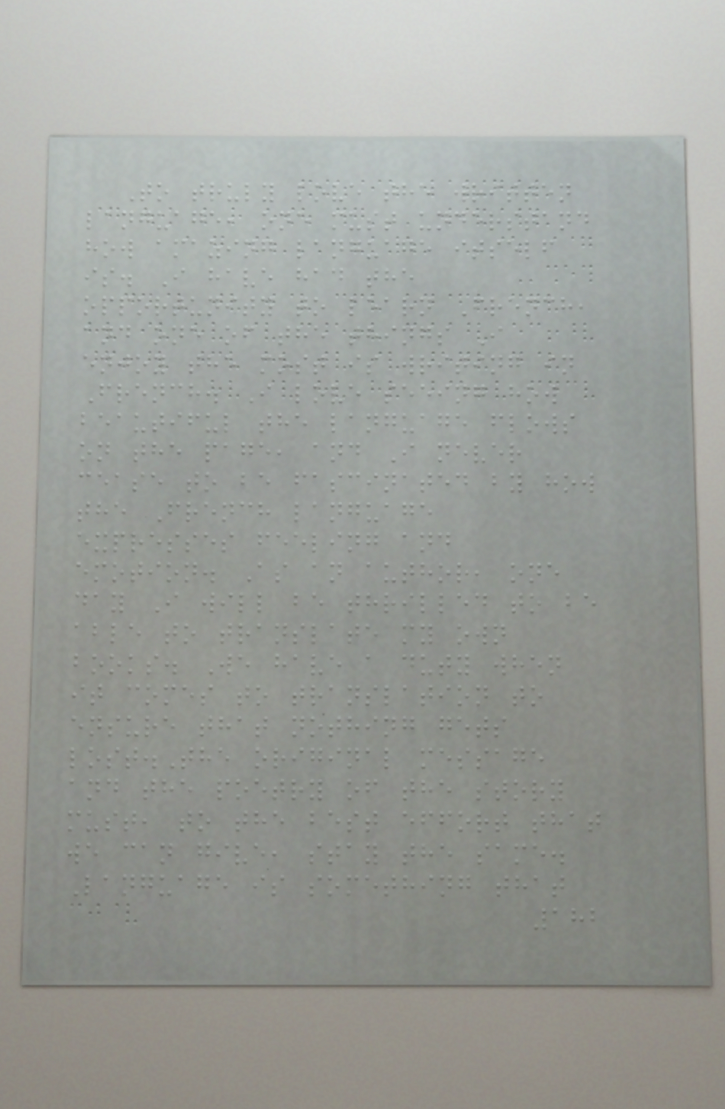To truly love the written
language, one must understand
how amazing language itself
is. I have had the
opportunity to learn French,
and one of the things I
enjoy the most is writing in
French. I love seeing how
beautiful the language flows
on the page, and I never
cease to be fascinated by how
the French language
expresses feeling and
emotion. As an author, one
day I will be thrilled to be
able to translate my own
books. We have a duty when
it comes to translation to
ensure that nothing gets
lost.The original message
and the poetry of the story
must, to the best effort that
we can give, stay the same.
Language is something that
182
